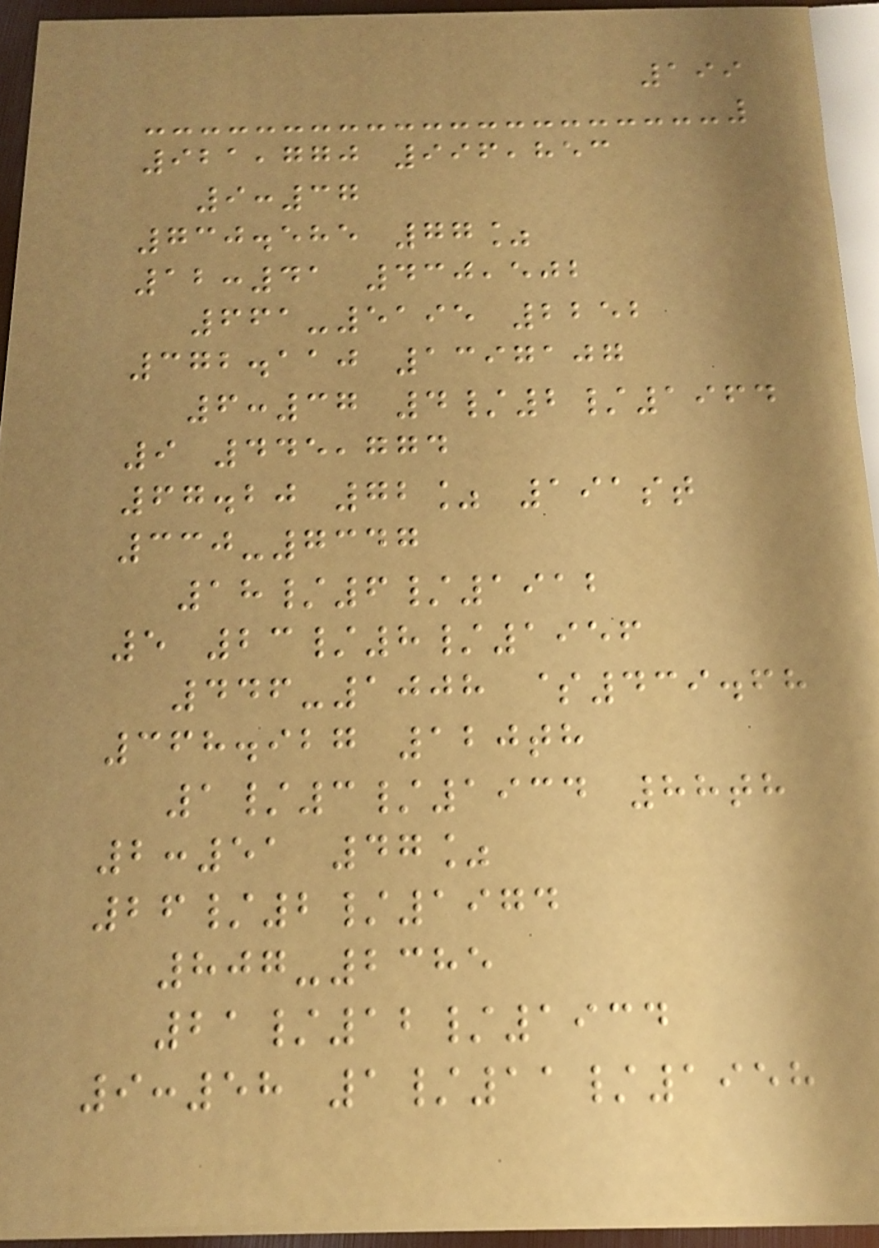199
921,770 996,853
9:37
730.585 77%
12:41 430,502
661-5195 2252
372.110 1397107
6:37 4/2/1964
9 445,774
67.20 72% 191st
330-7347
18/6/1912
5 23/8/1956
446-1008 $439.68
368.927 120th
1/3/1934 88th
2:51 47%
26/2/1974
807-2385
21/12/1934
9:58 1/11/1958
